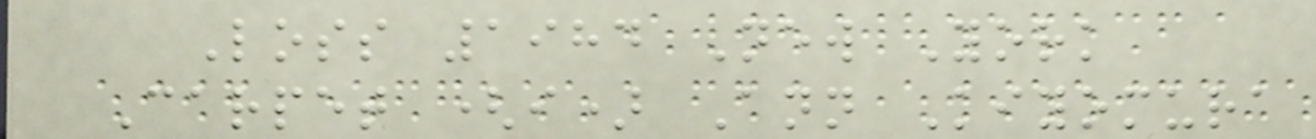Loss 1984 New York
Carpet (i) Ann Kiyomura
